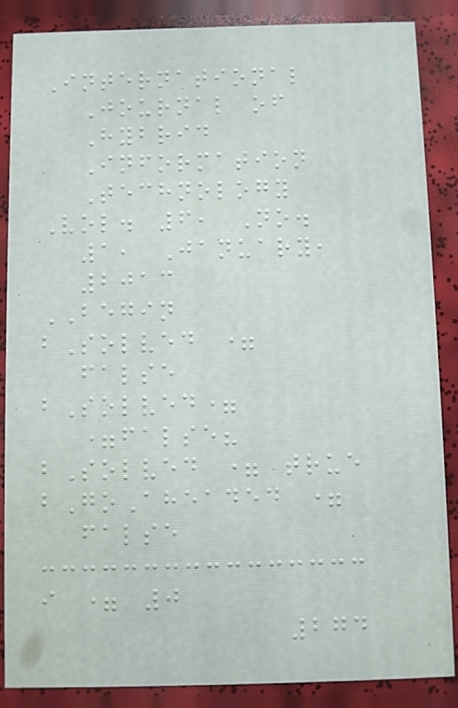International
Journal of
Hybrid
Information
Technology
Vol. 6, No.
1, January,
2013
BEGIN
bSolved =
false
bSolved=
=false?
bSolved = true
bGoAheaded =
false
i = 0
274
